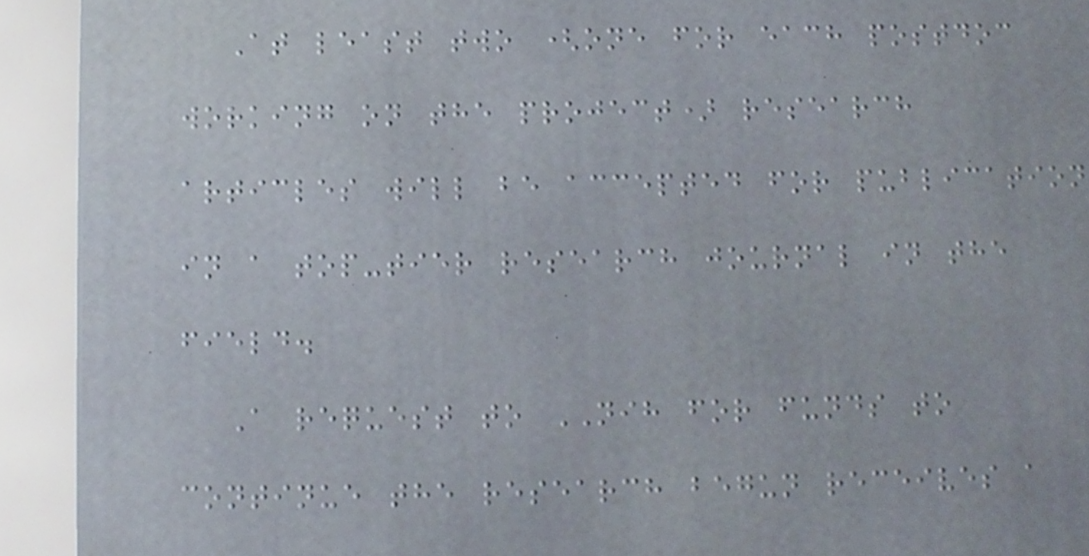At least two (one for each postdoc
working on the project) research
articles will be accepted for publication
in a top-tier research journal in the
field.
A request to NIH for funds to
continue the research begun receives a
